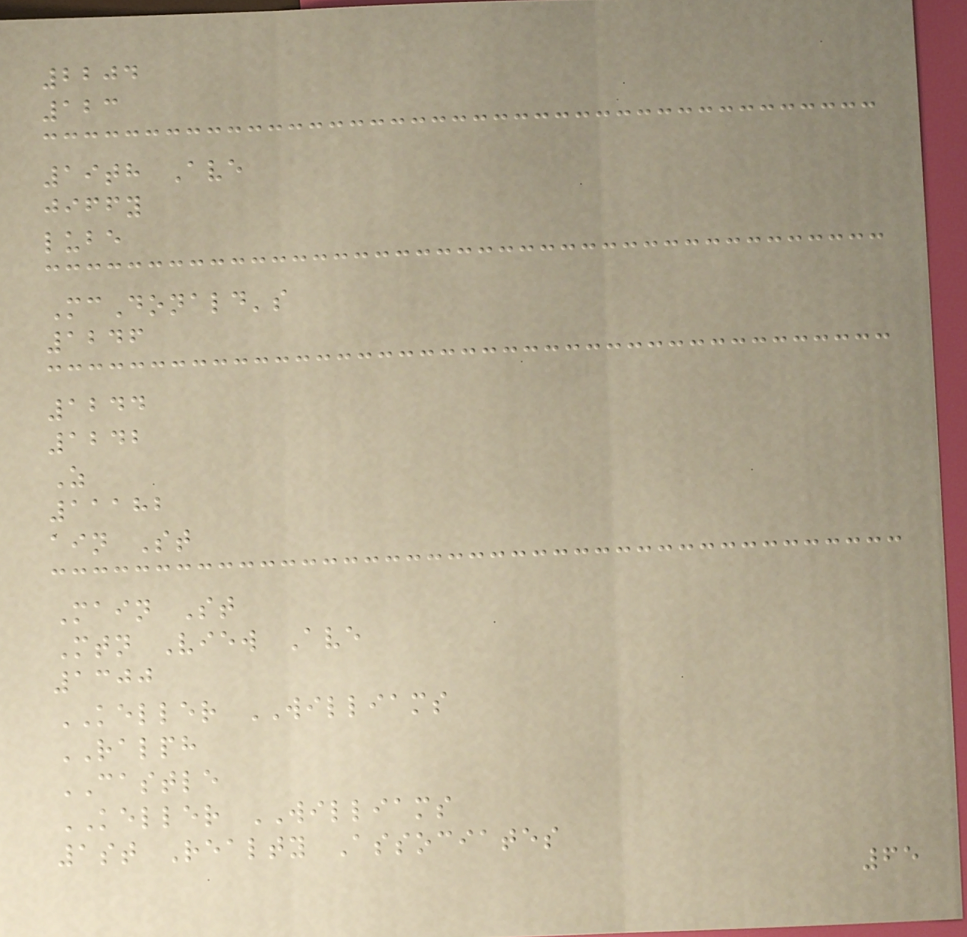2204
123
19th Ave
jiffy
lube
McDonald's
1246
1244
1242
Z
11182
ain St
Main St
Mtn View Ave
1300
KELLER WILLIAMS
RALPH
CASTLE
KELLER WILLIAMS
1st Realty Associates
65
